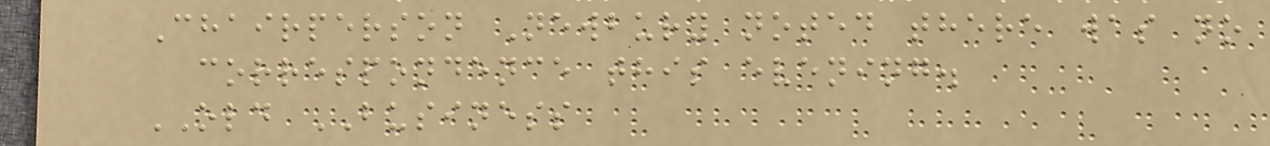Chairperson Newbury noted there was no
correspondence this evening.
OLD BUSINESS
